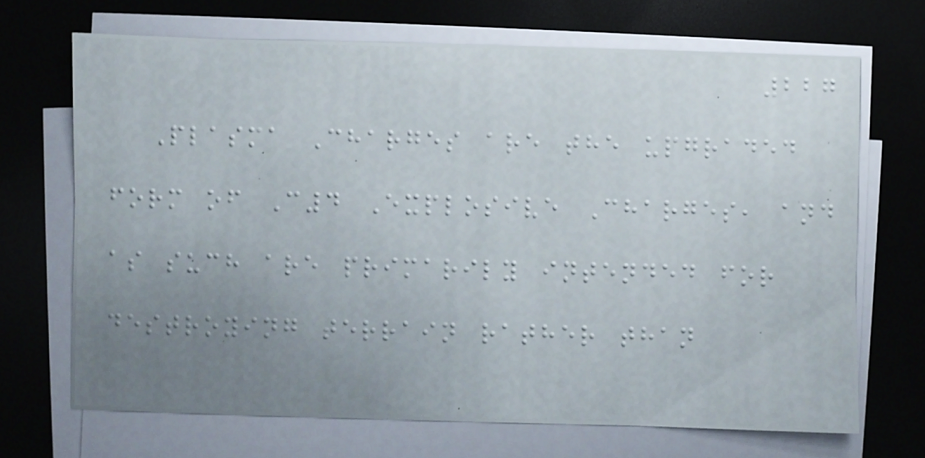227
Plasma Charges are the upgraded
form of C4 Explosive Charges, and
as such are primarily intended for
destroying terrain rather than
